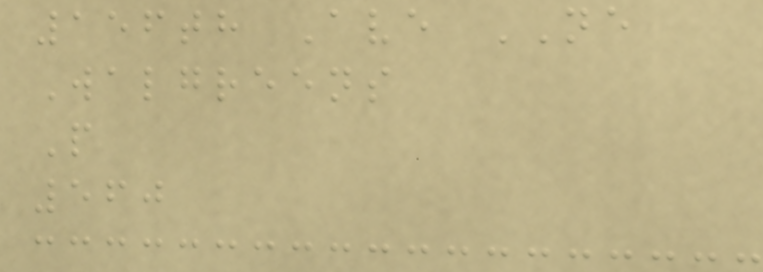156th Ave NE
Walgreens
P
560
